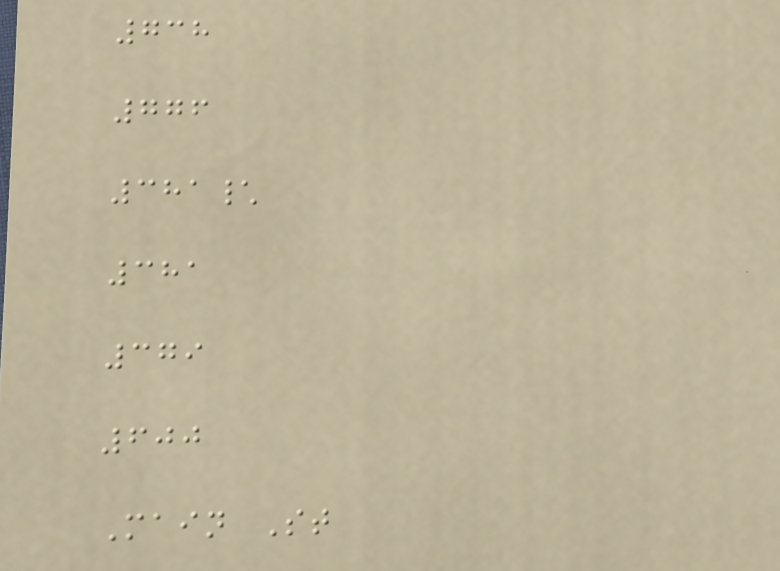738
776
381\
381
379
600
Main St
